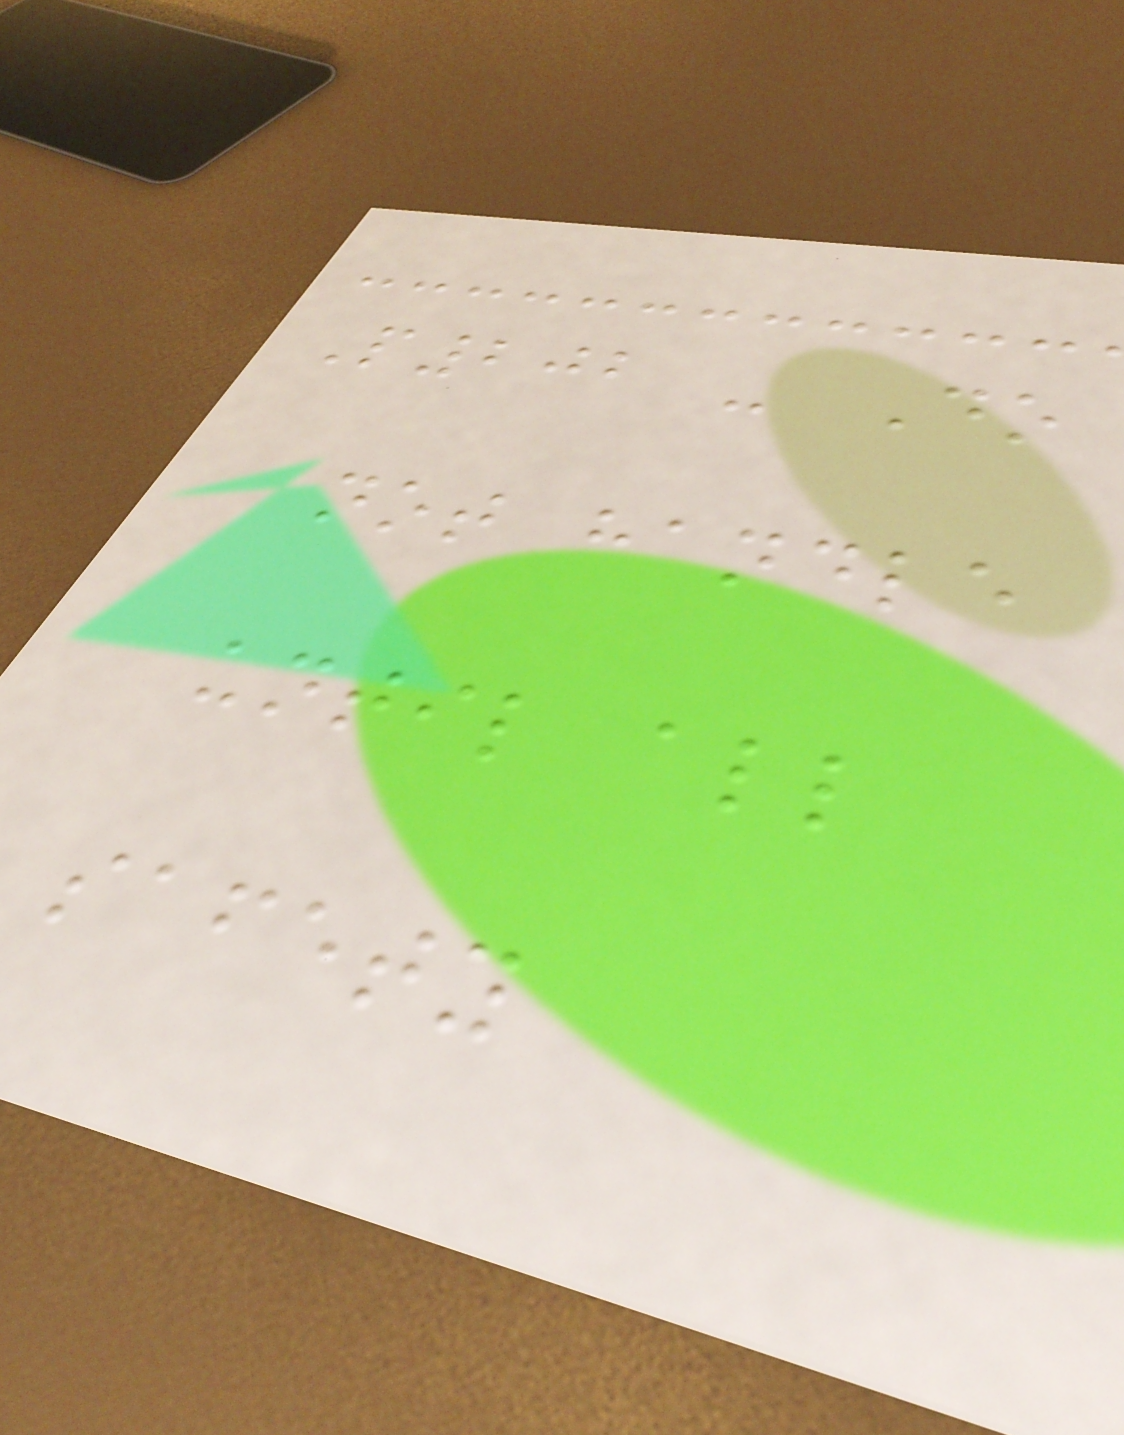P202 - Do
not handle
until all
safety
